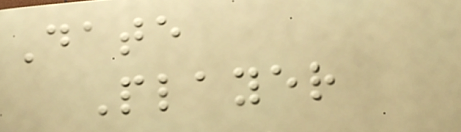Date
Player
